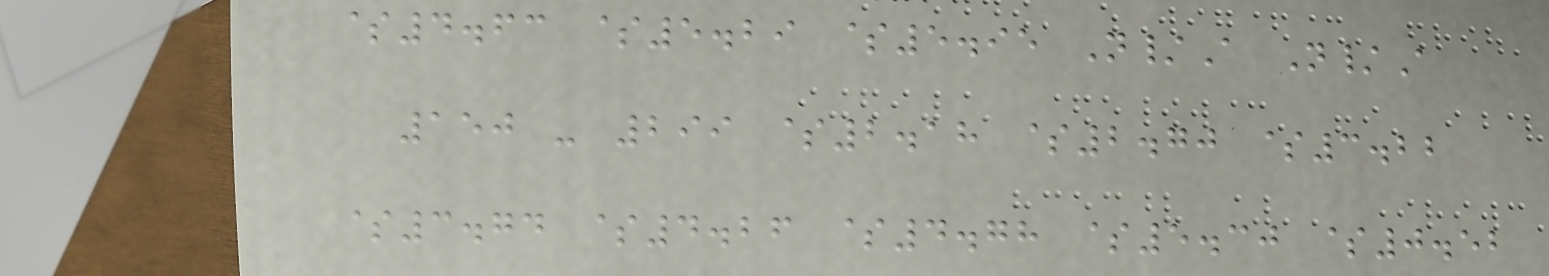$4.63 $5.29 $5.95 N/A N/A
150 - 299 $2.18 $2.70 $3.22
$3.74 $4.26 $4.78 $5.30 $0.52
